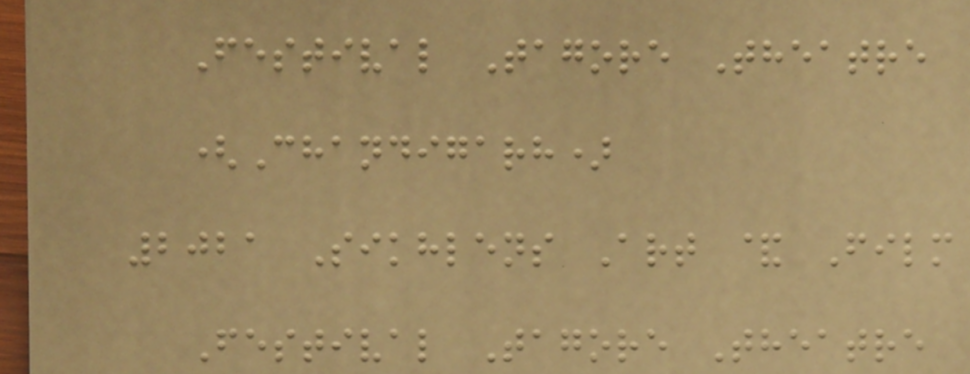Festival Tagore Theatre
(Chandigarh)
2021 Sikhlens Art & Film
Festival Tagore Theatre
